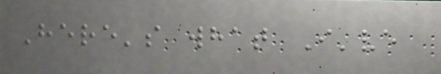Here's what I've
